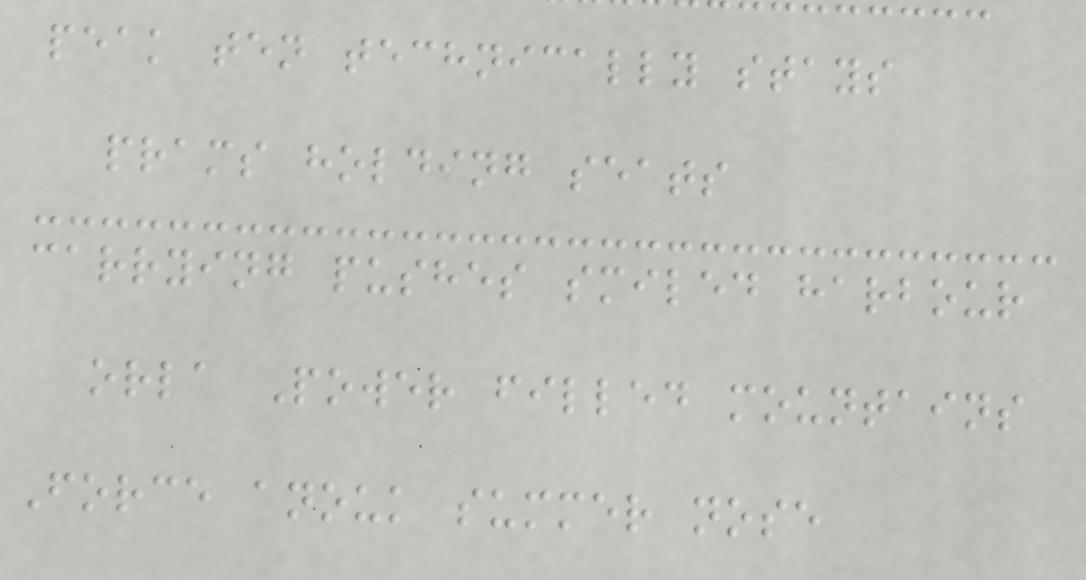peak ten technically stays
prams holding seats
carrying pushes smiled harbour
orla Power filled mountains
Force anouk summer nose
